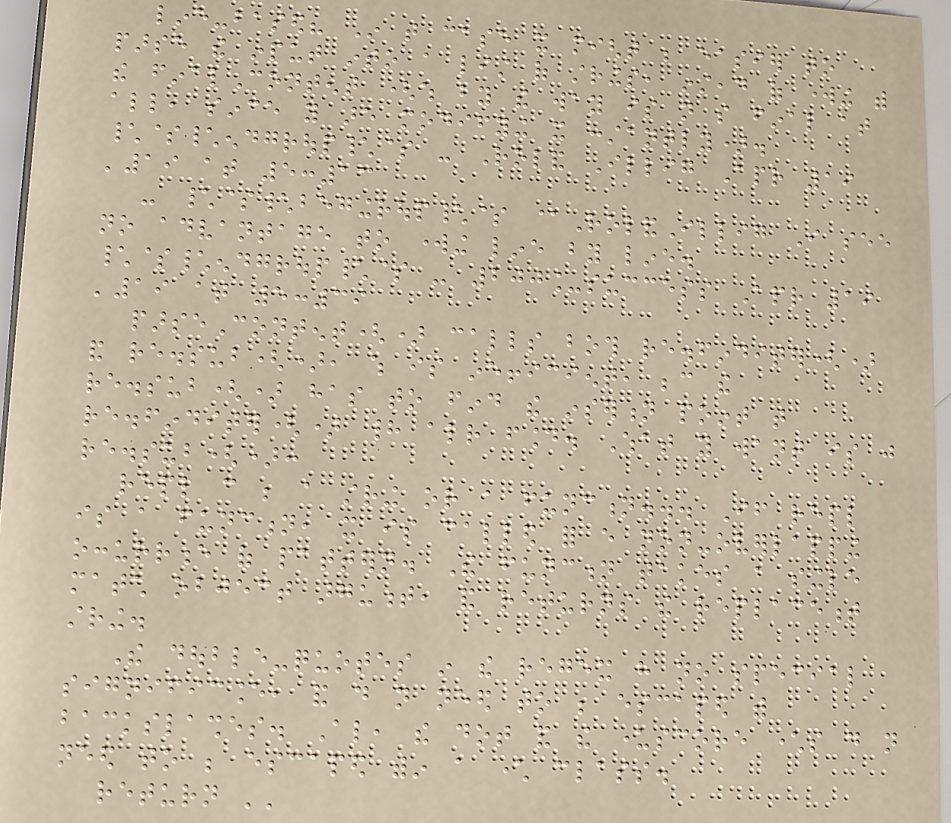line-based? In that case it might be easier to
parse the input into a list of strings, instead of working with
the finalContent (which by the way is not so final at
all, since you are modifying it constantly).
\$\endgroup\$ - Roland Illig Apr 19
'19 at 5:13
- \$\begingroup\$ @RolandIllig I see
no advantage to working line by line.
\$\endgroup\$ - 200_success Apr 19
'19 at 5:39
parseContent() calls both re.finditer()
and re.sub(), which is inefficient, because the
re.sub() has to find the insertion point that
re.finditer() had already found. What you want is just
re.sub():
repl can be a string or a function... If repl
is a function, it is called for every non-overlapping
occurrence of pattern. The function takes a single
match object argument, and returns the replacement
string.
The double-quotes in the regex have no special
significance, and do not need to be escaped with
backslashes. Also, the dot and the underscore characters do not
need to be escaped within a character class.
return ''
